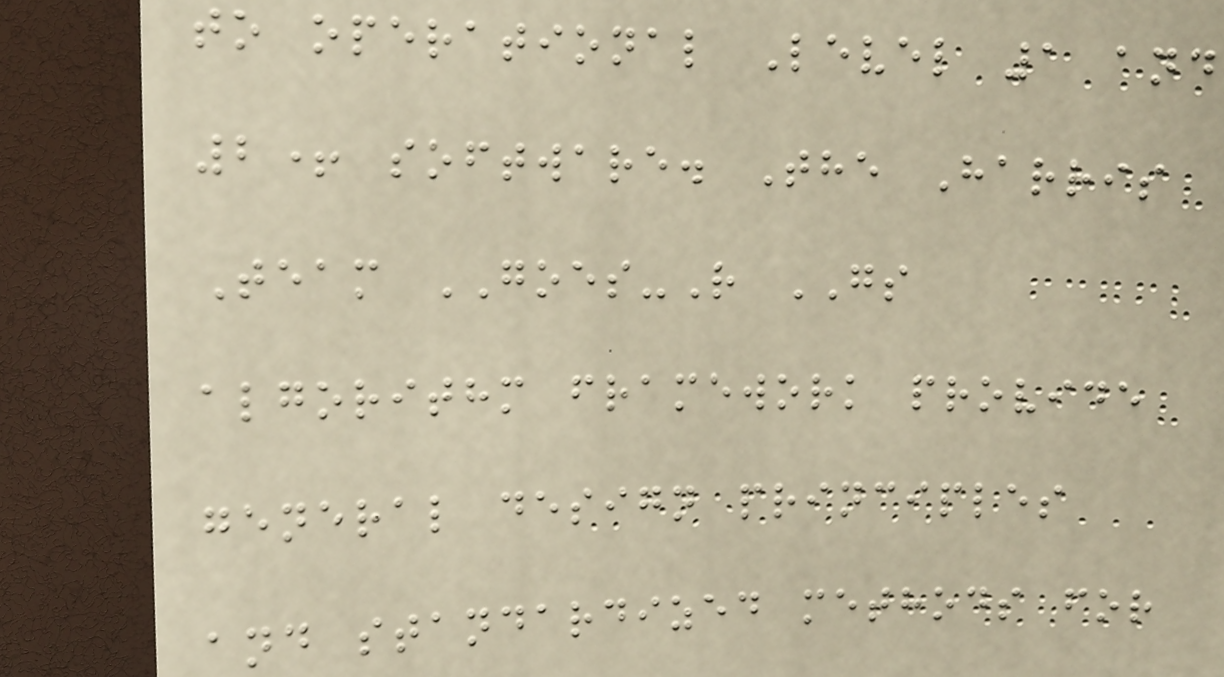to operational Level 1 and
2+ software. The Harris
Team GOES-R GS
algorithm framework provide
general design principles
and standardized methods for
